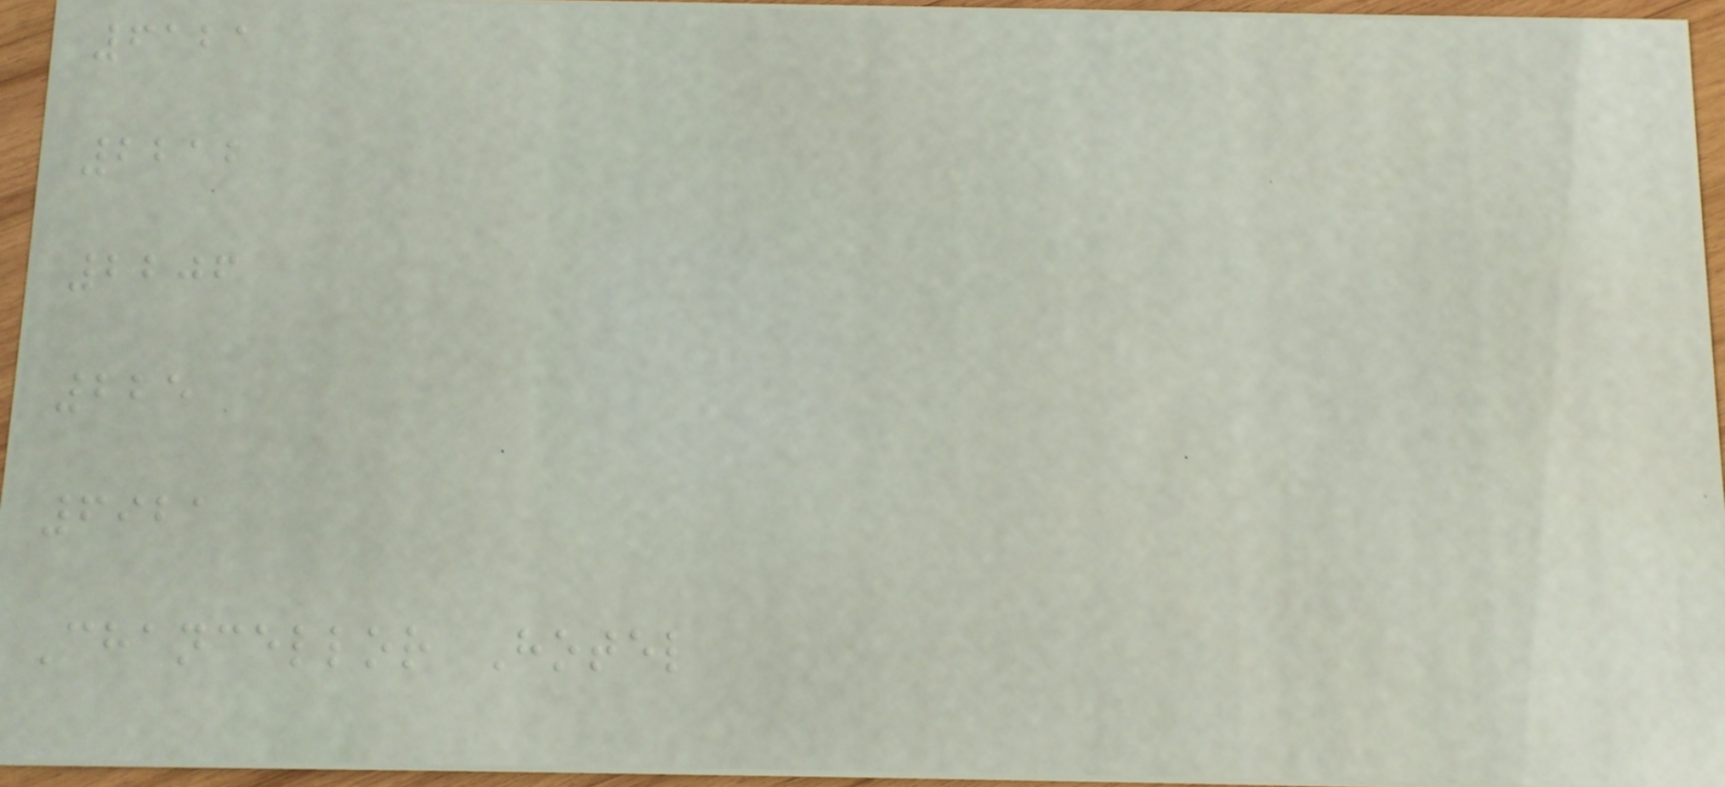6121
2212
2206
225
6921
Chancellor Hotel
